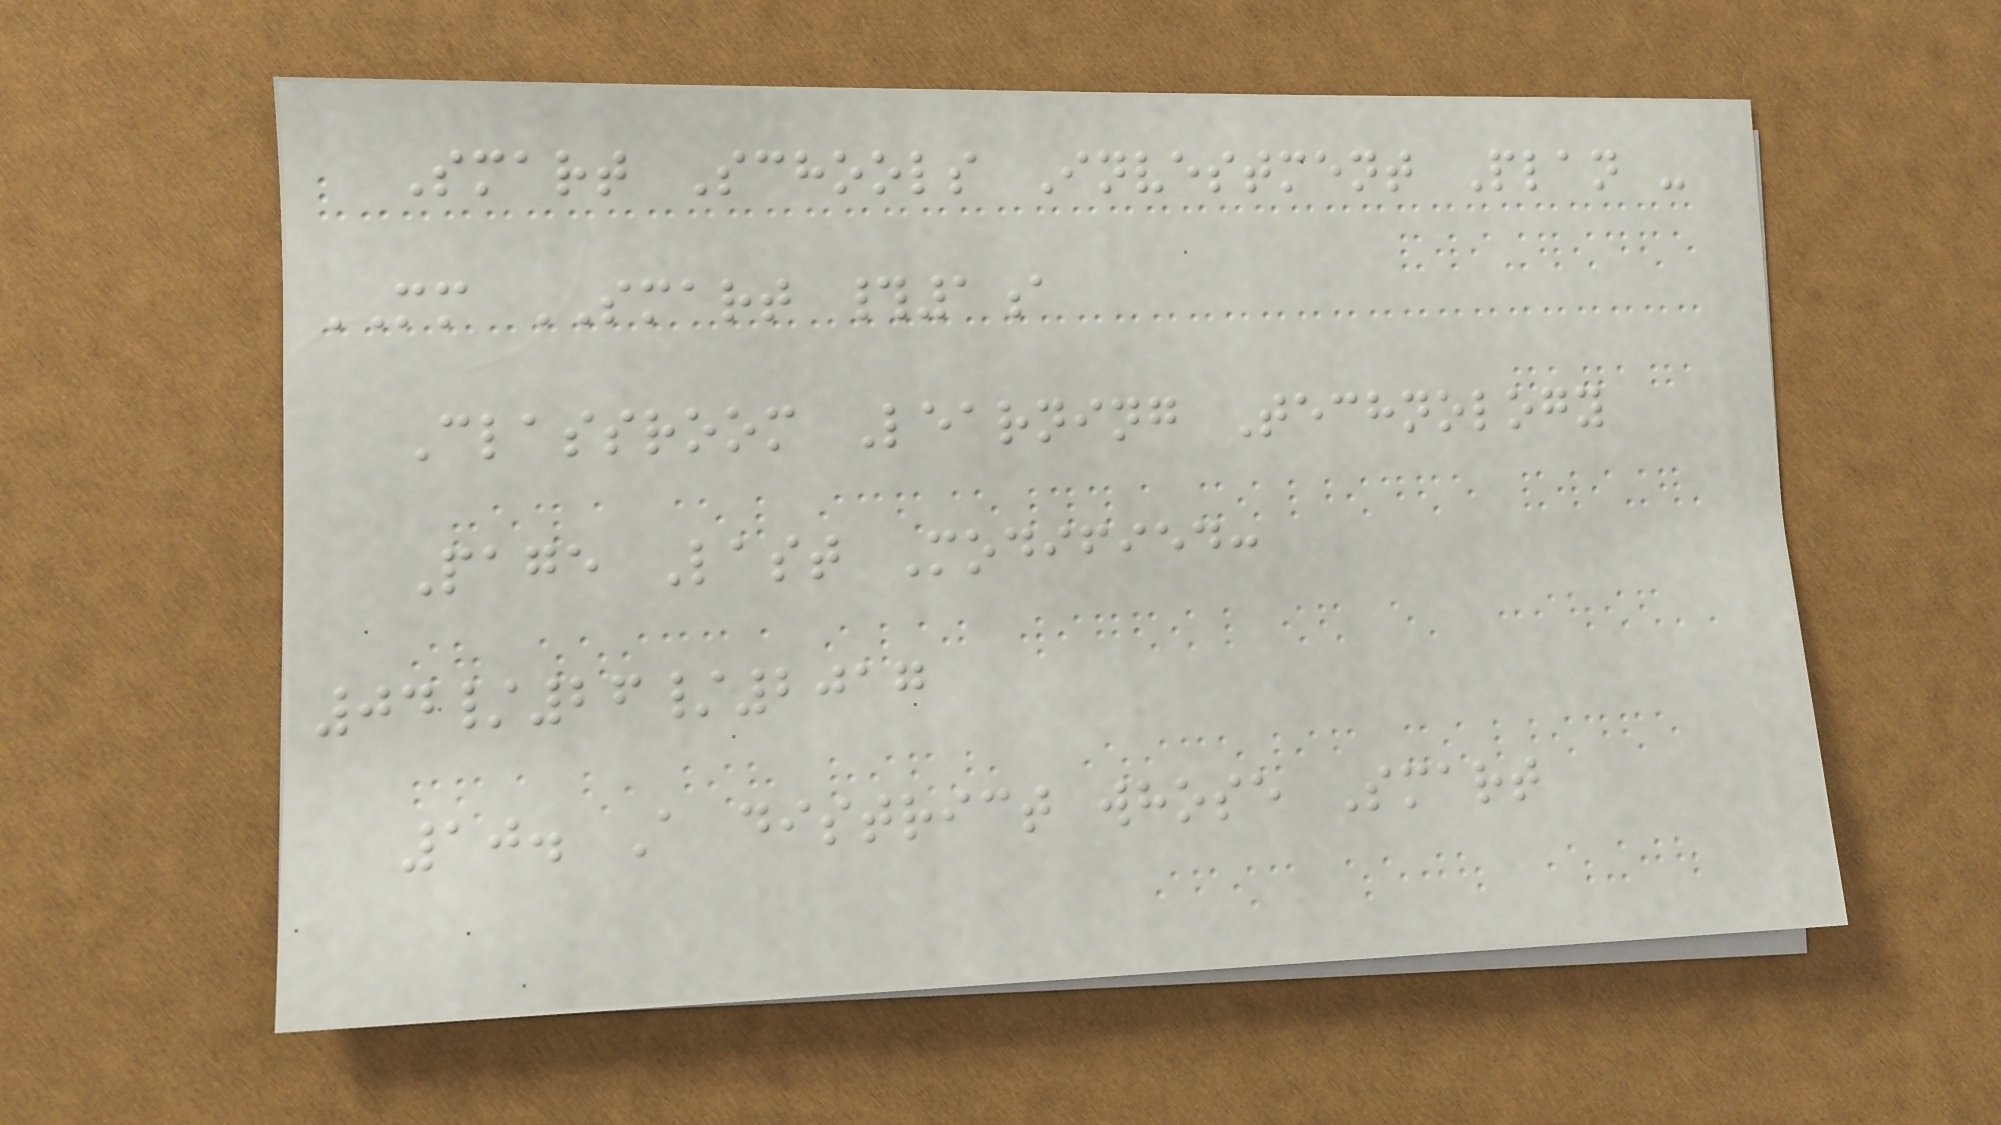Smart Schools Investment Plan -
MM SMART #1a
Classroom Learning Technology
Page Last Modified:
04/26/2017
10. A district whose Smart
